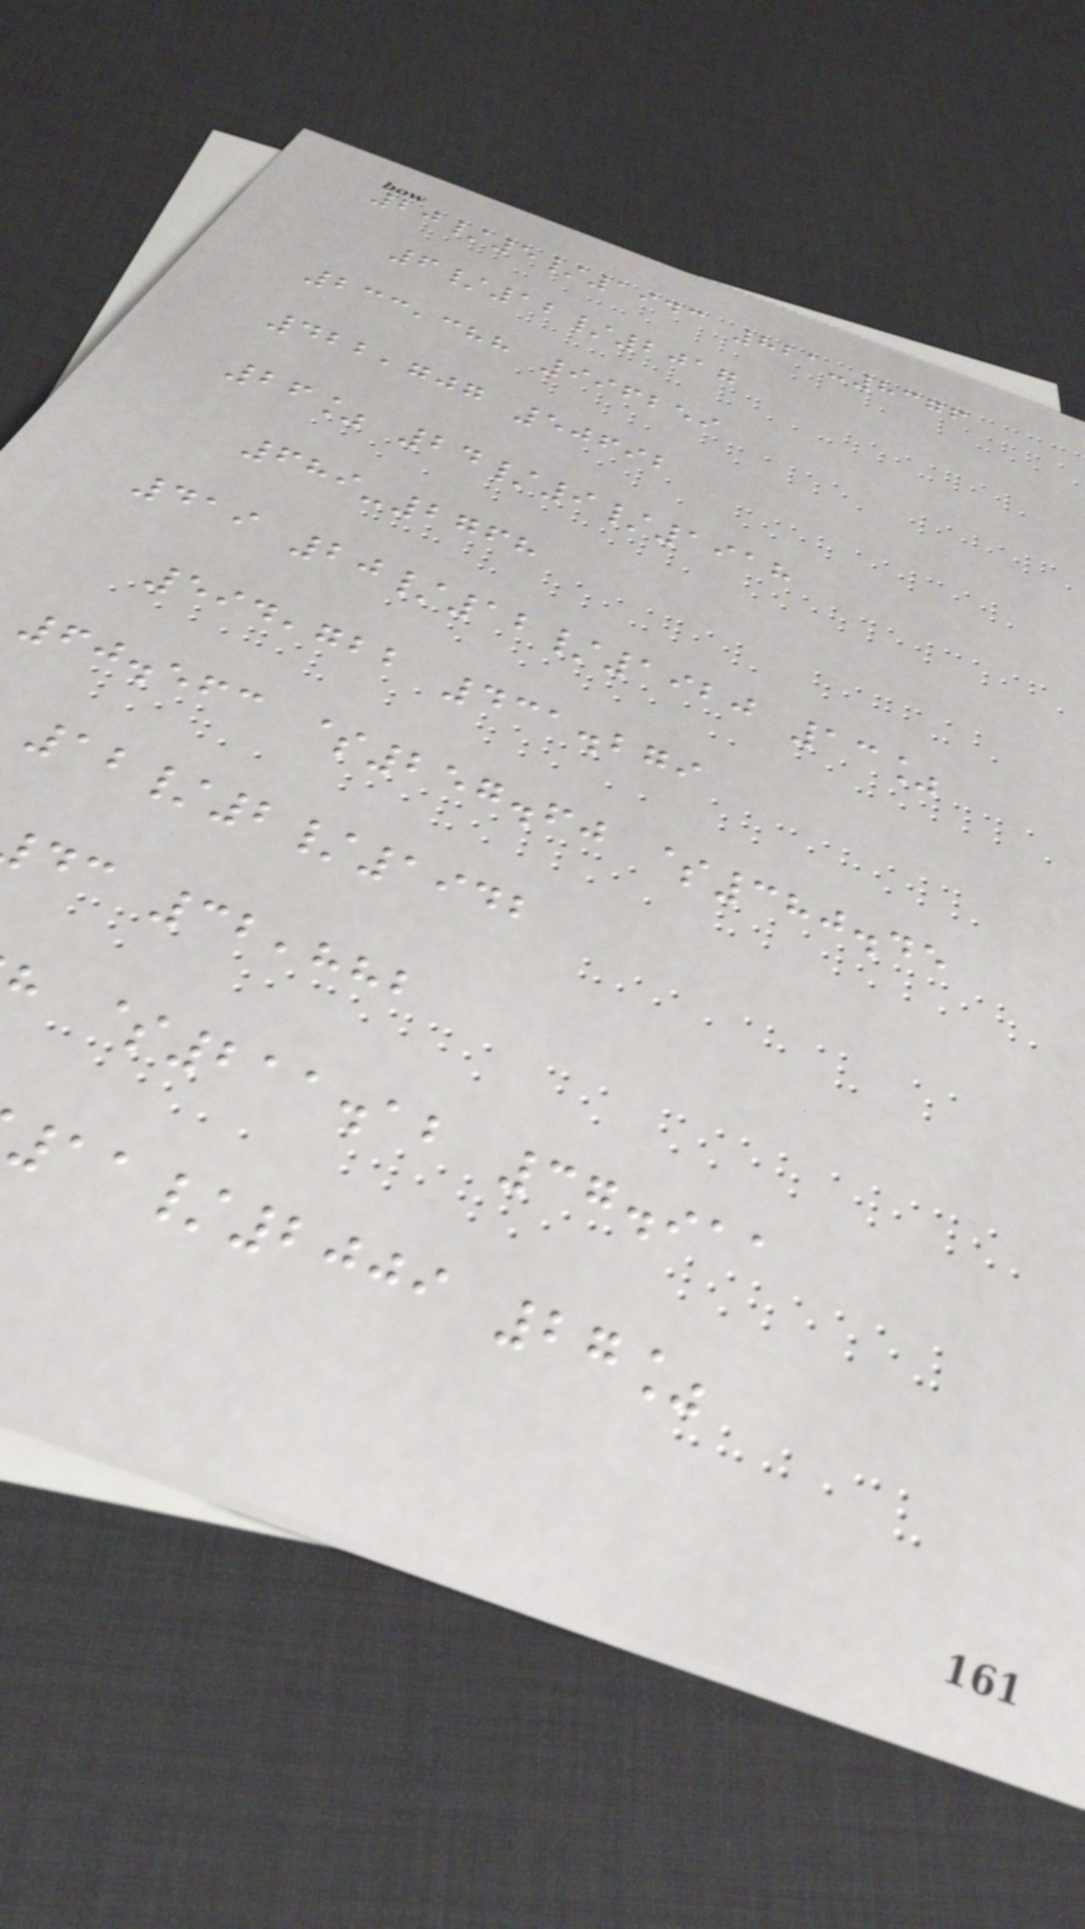20/5/1943 821-8376
6/12/2017
233,388 996259
422,707 50692
26% 24/9/1918
689-2768
419 20/12/1920 13%
594,722 431.279
60.563 $257.60 $380.45
12/2/1942
dc 32,882
$211.12 37.911
11/2009 27%
